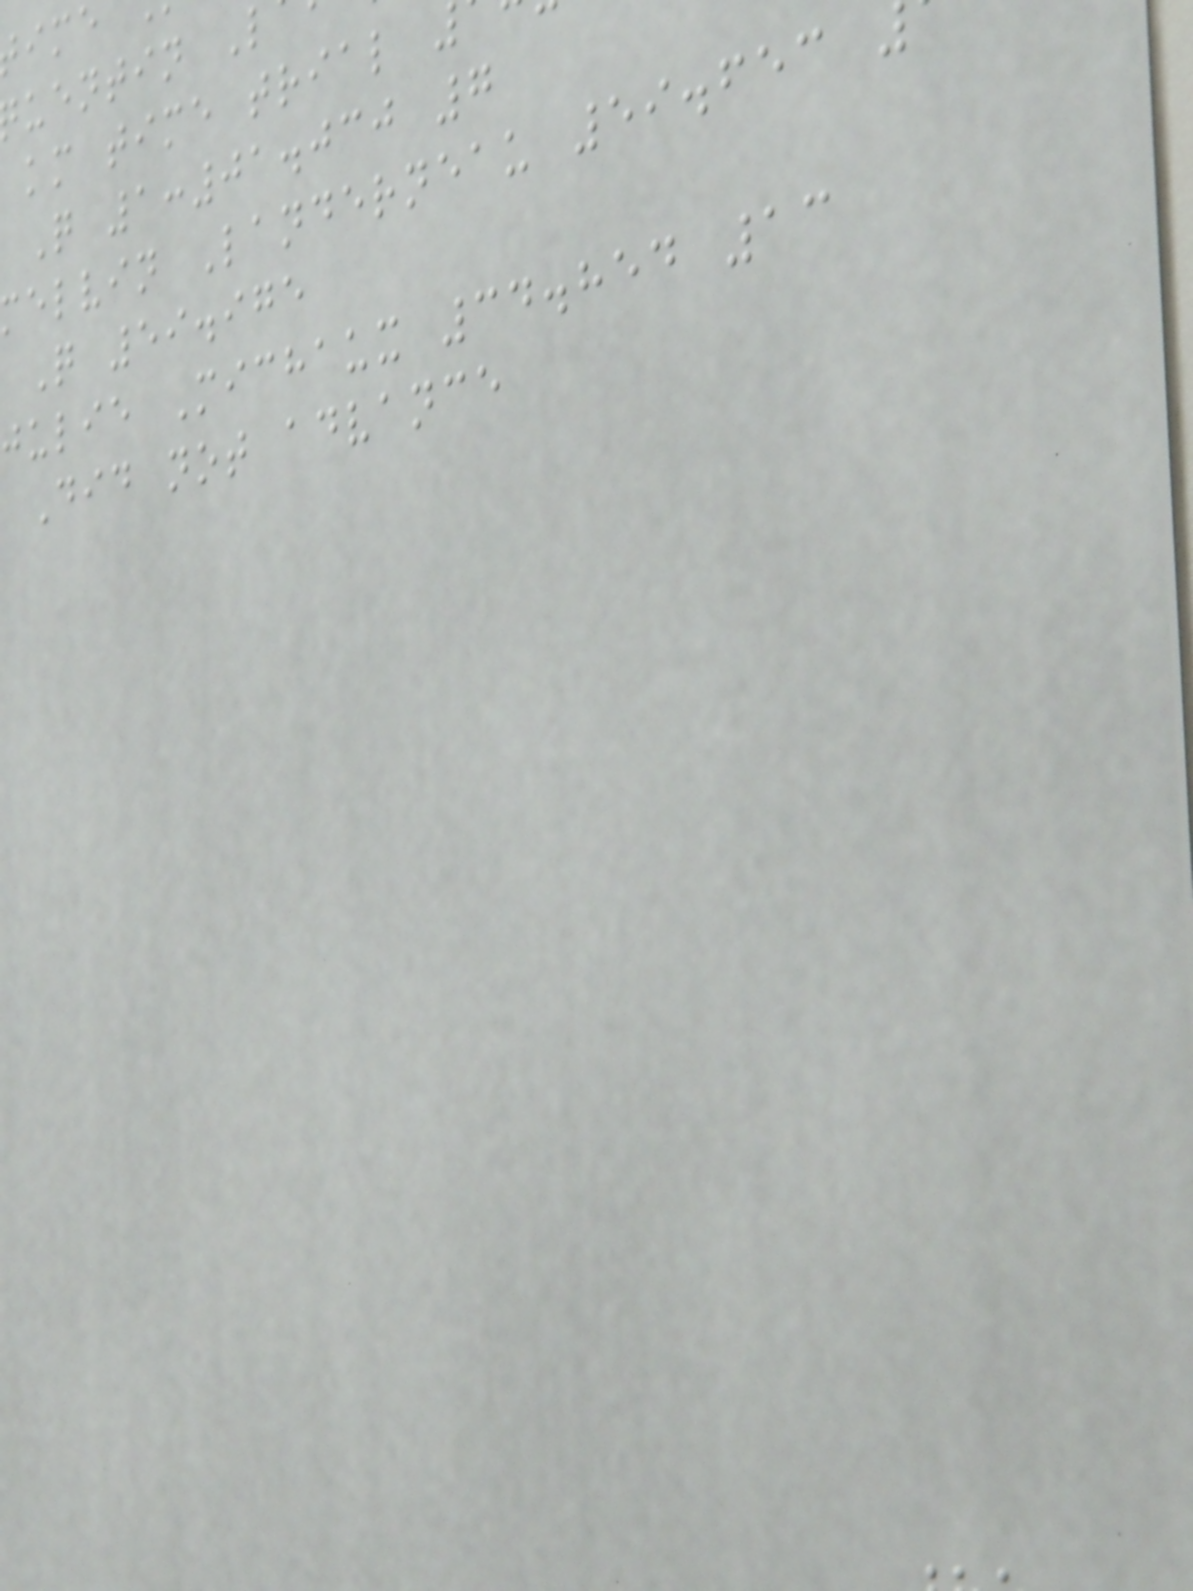uentin L
km time trial
Q 1:01.030 7
melvin Landerneau 59.653
Q 59.975
julie Michaux 34.854 13
Did not advance
